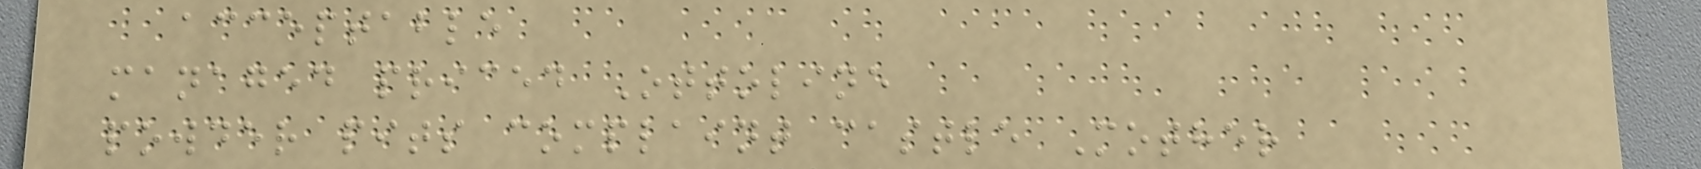acceptable
managed priced Ottoline
powder pits complaint castle Mother
